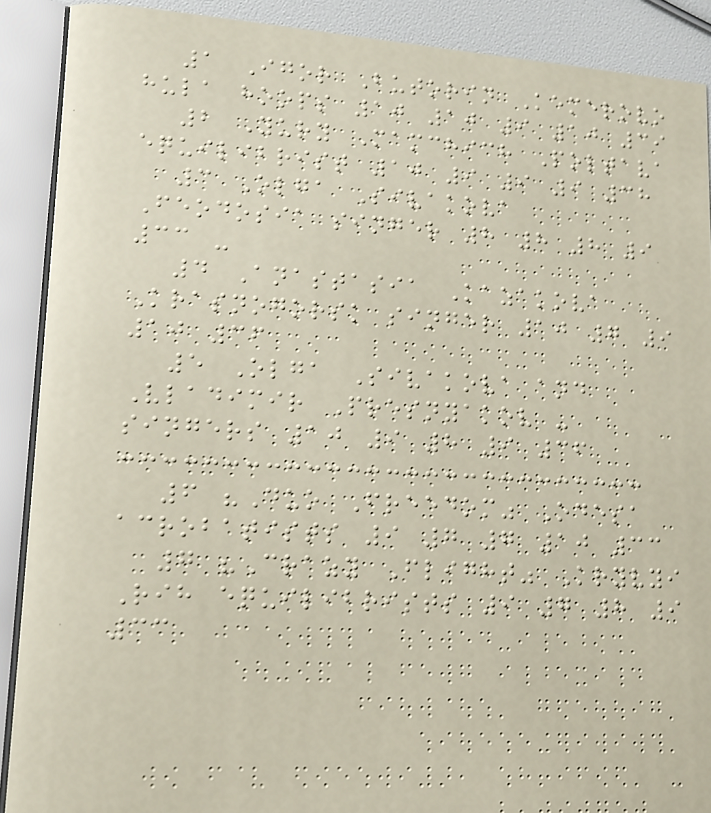1 Igor Butorin Kemerovo
hula hoops 10 10 9 10 39
2 Yury Mamchich Poltava
equilibrist 10 9 9 9 38
3 Olga Sivakova
Feodosia singer 8 8 8 9
33 -
4 Anastasia Kazakova
Krasnogorsk singer 10 7 9
10 36
5 Olga Sivakova and
Vladimir Presnyakov -
singers 10 9 8 9 36
6 "Duo Freedom" Odesa
acrobatists 9 7 7 10 33
7 "Crazy Flight" Kryvyi
Rih equilibrists 9 7 8 9
33
